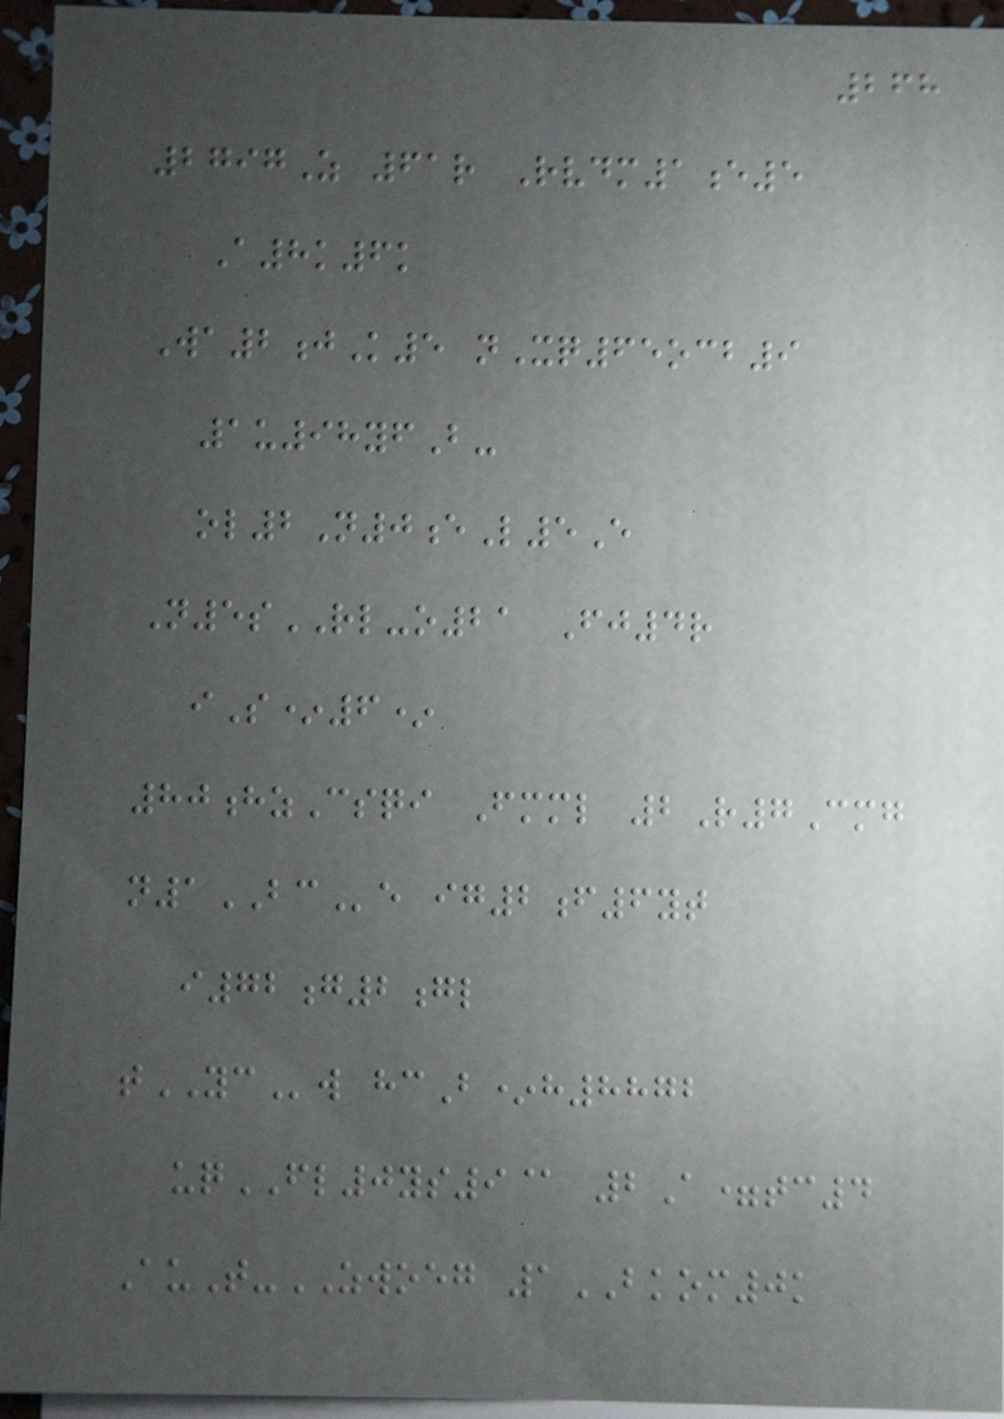268
2797Z 61r Rvdm1e5
A8k6k
Wa2jK5 nXq65ocb9
1u98yfB-
ol2N0eL5E
N5sRL-o21 Fj4r
iS*6*
80hzCsqi Fmml 2R7Cmg
n1BCe ig2f6yt
i72g2gl
tYCw hcB*h8872
uqFL0ys9@ 2A=tc4
AuT-ZWOEG 1BKOM0k
